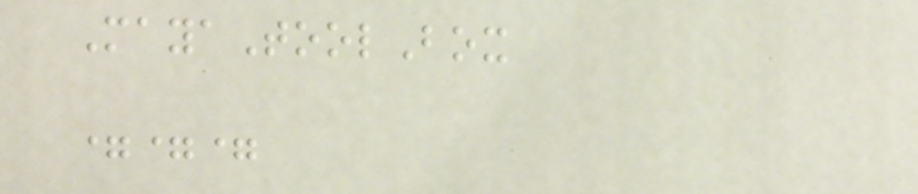MayaToolBox
===
